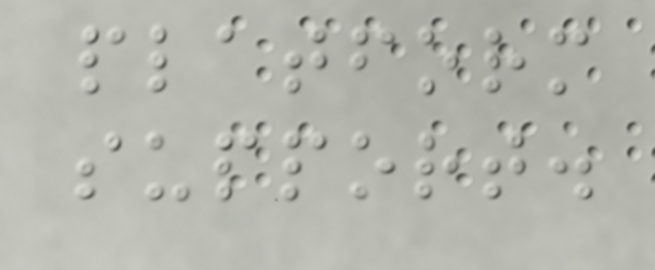platform
support.
